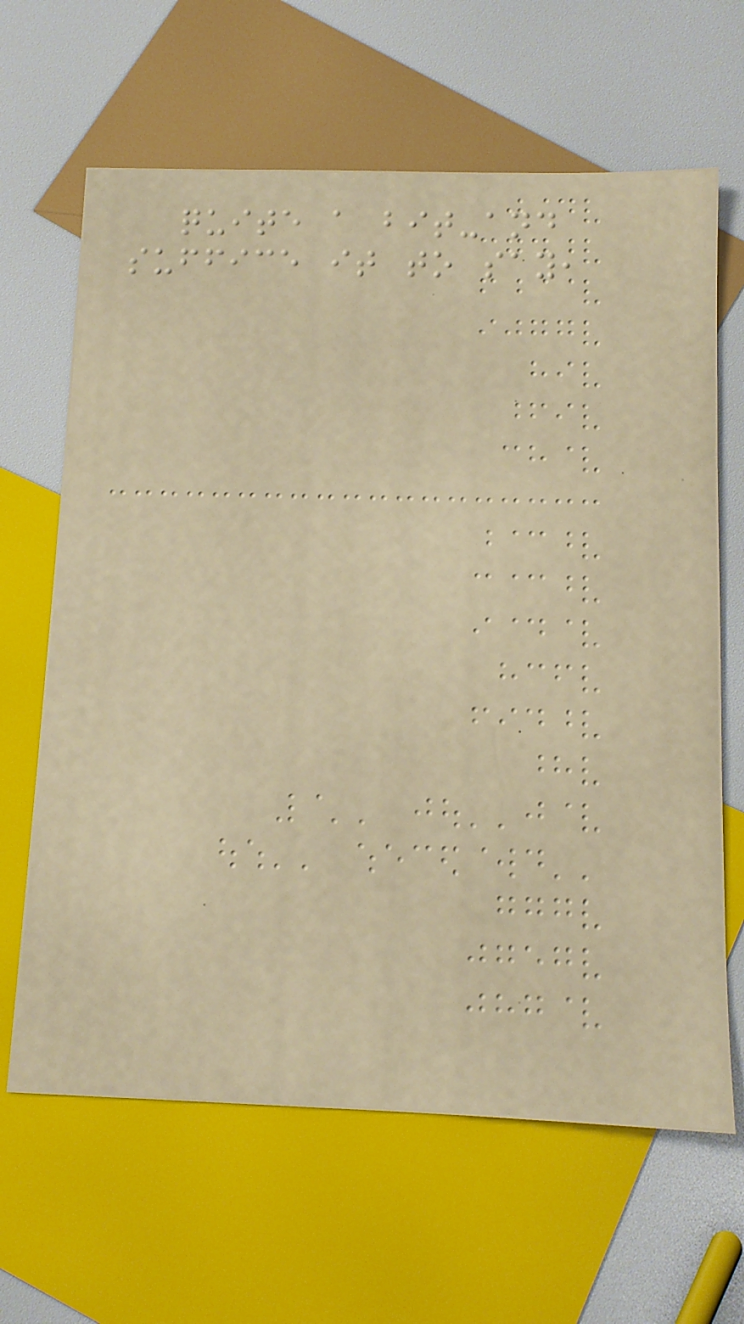quite a bit-and
suffice it to say,
